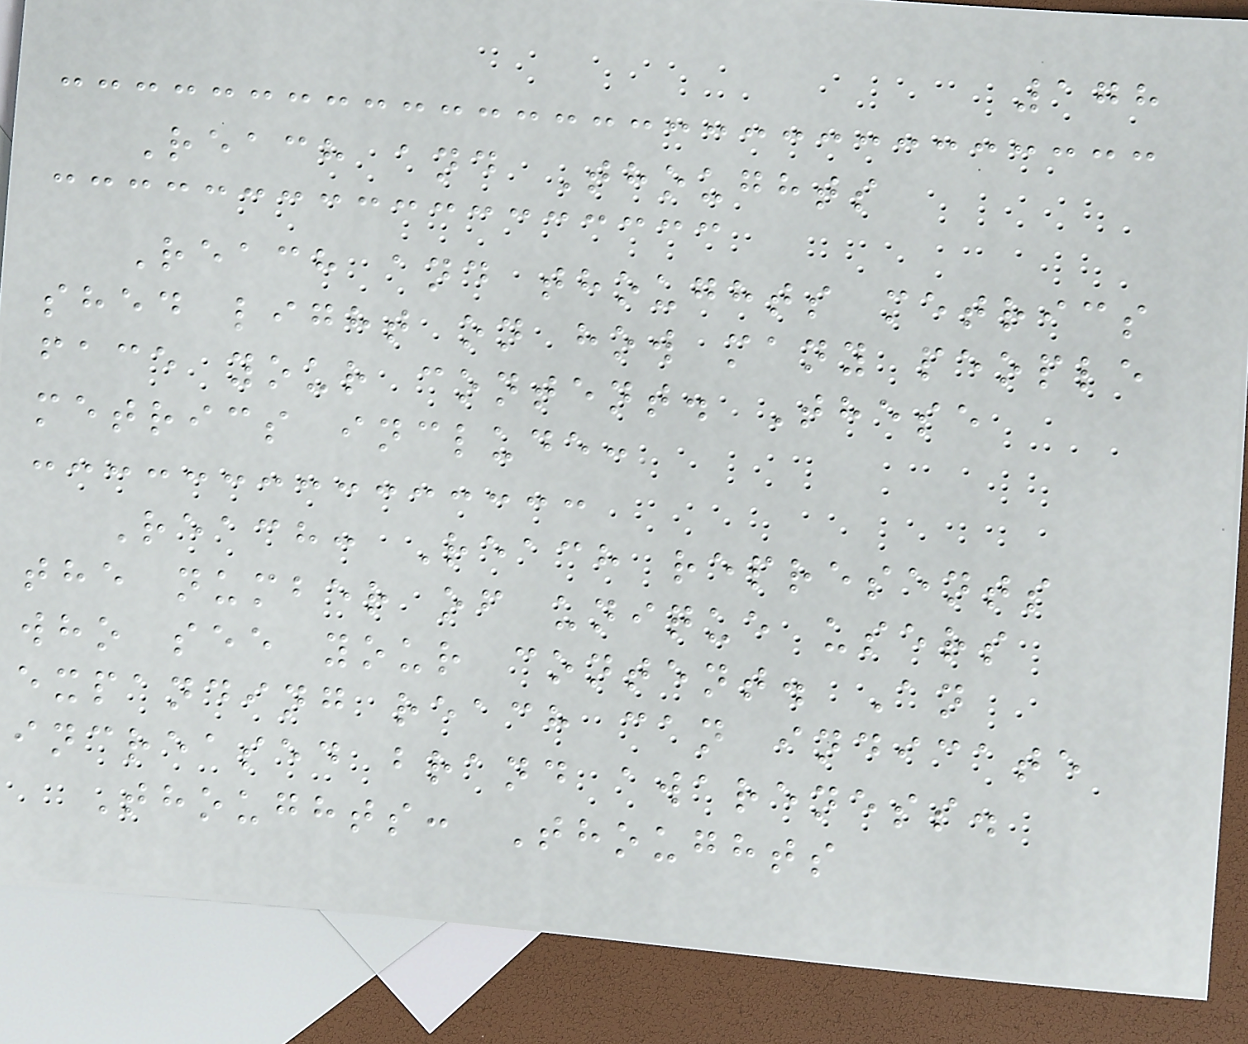178
Reach and Thoughts
Reach and thoughts metrics
shed light on how many people
face your content. These
metrics include:
Reach: Reach represents
the number of unique users
who see your content. An
expanding reach can indicate
increased brand awareness.
Thoughts: Thoughts
